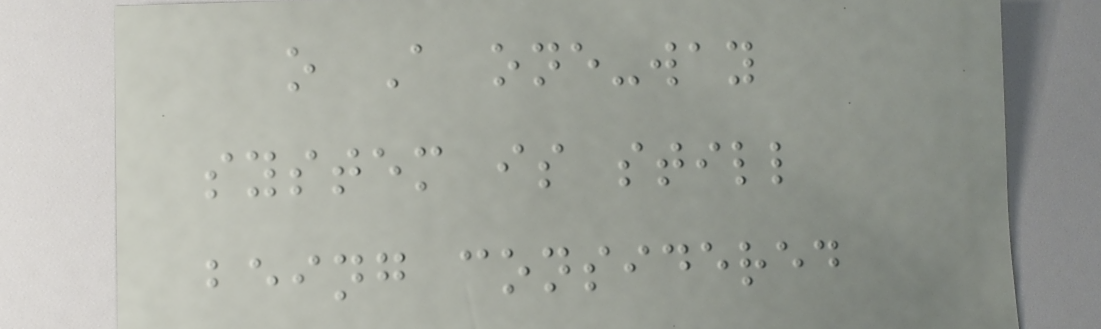o A one-way
system is still
being considered
